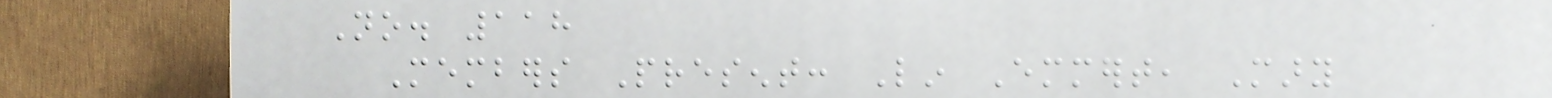No. 118
Members Present: Lin Emmert, Mary
